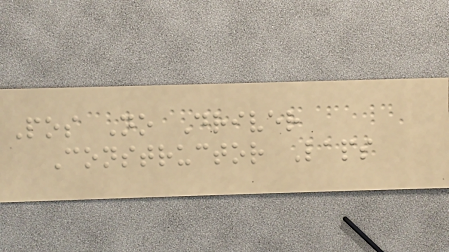Pos No Driver
Constructor Laps
